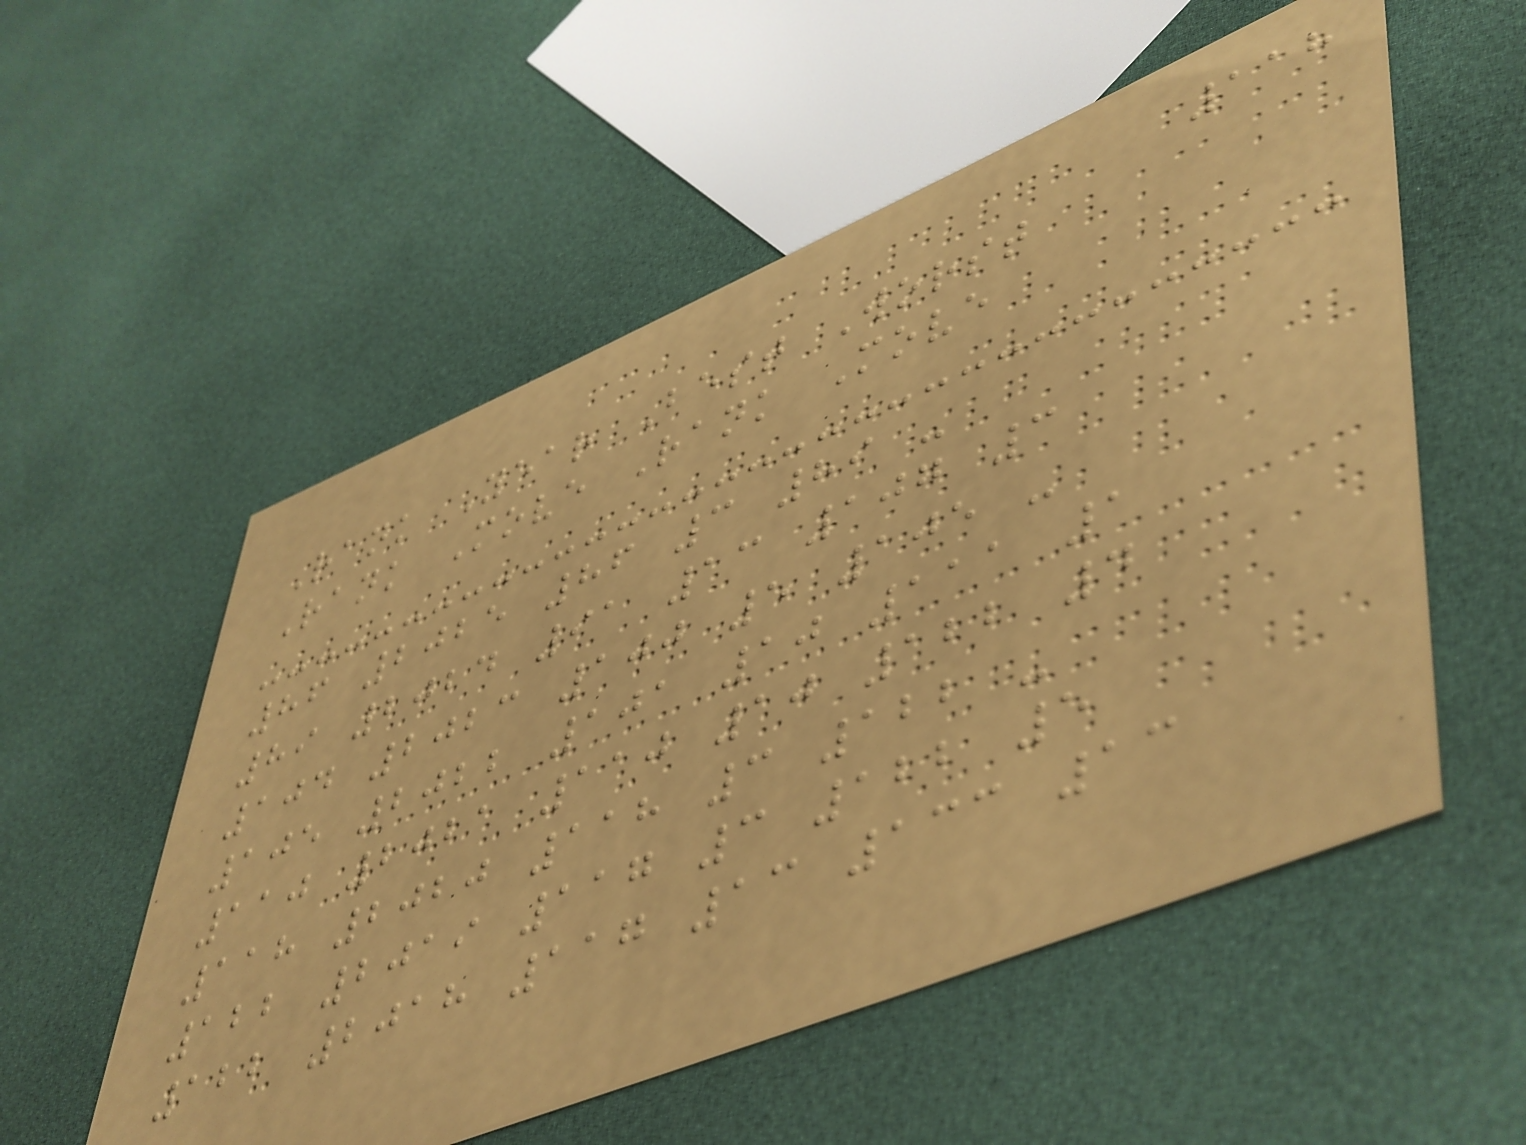118
Rank Year Best Worst
Rank Move Rank Move
86 2025 86 3 89 -
89 2024 91 13 107 3
104 2023 100 5 105 -
105 2022 101 10 111 1
110 2021 110 10 122 4
118 2020 118 3 122 -
122 2019 117 3 122 5
122 2018 117 13 133 13
